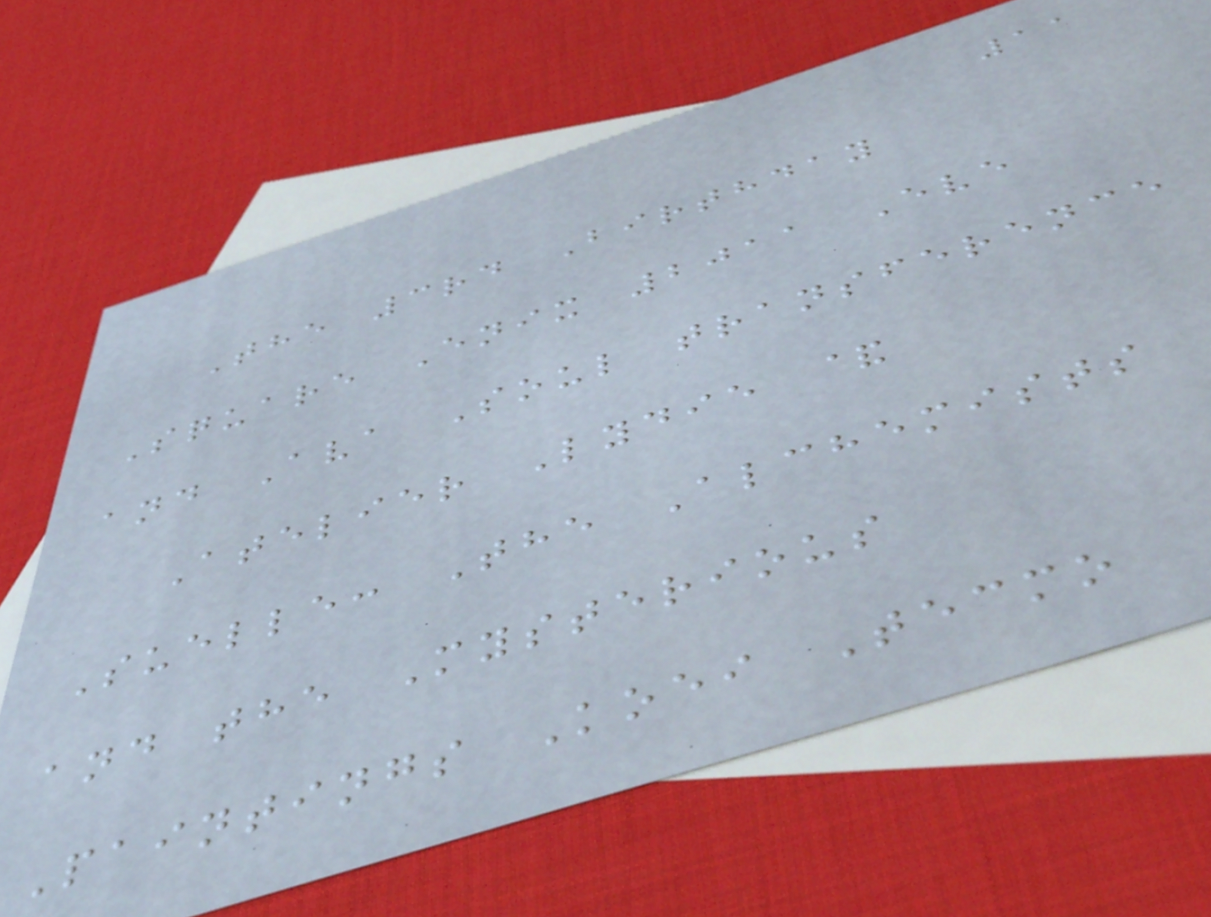11
The 3rd Birthday
Square Enix 2011 Eve
and Ava Soul transference
Atelier Lydie &
Suelle: The Alchemists
and the Mysterious
Paintings Koei Tecmo
